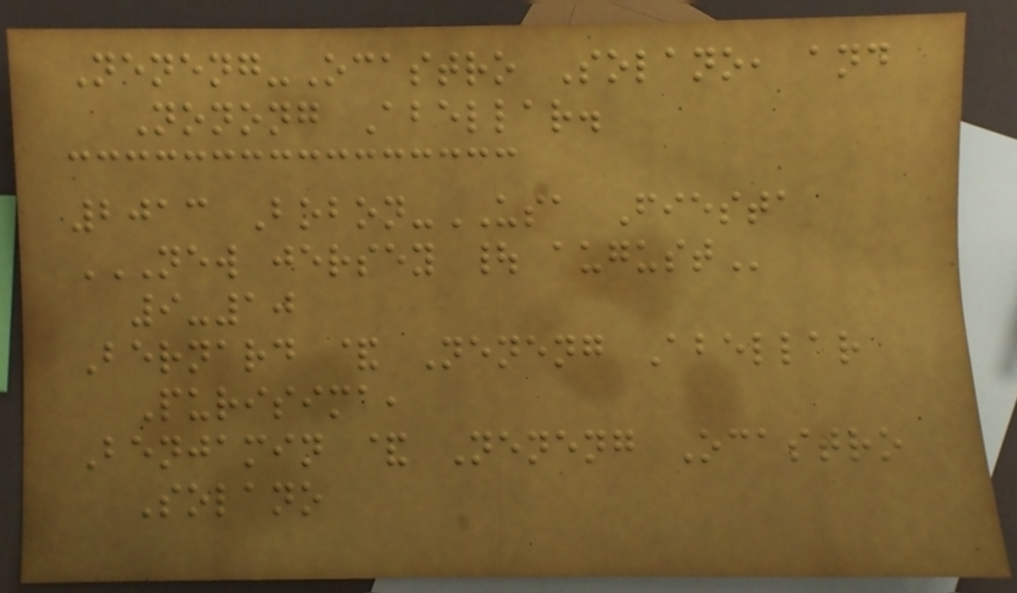Neneng-Ocastro Solano, and
Nonong Abellar.
2013 Bobon-USA Fiesta
NEW JERSEY | AUGUST
9-10
Bernard & Neneng Abellar
Purisima,
Benjamin & Neneng Ocastro
Solano
